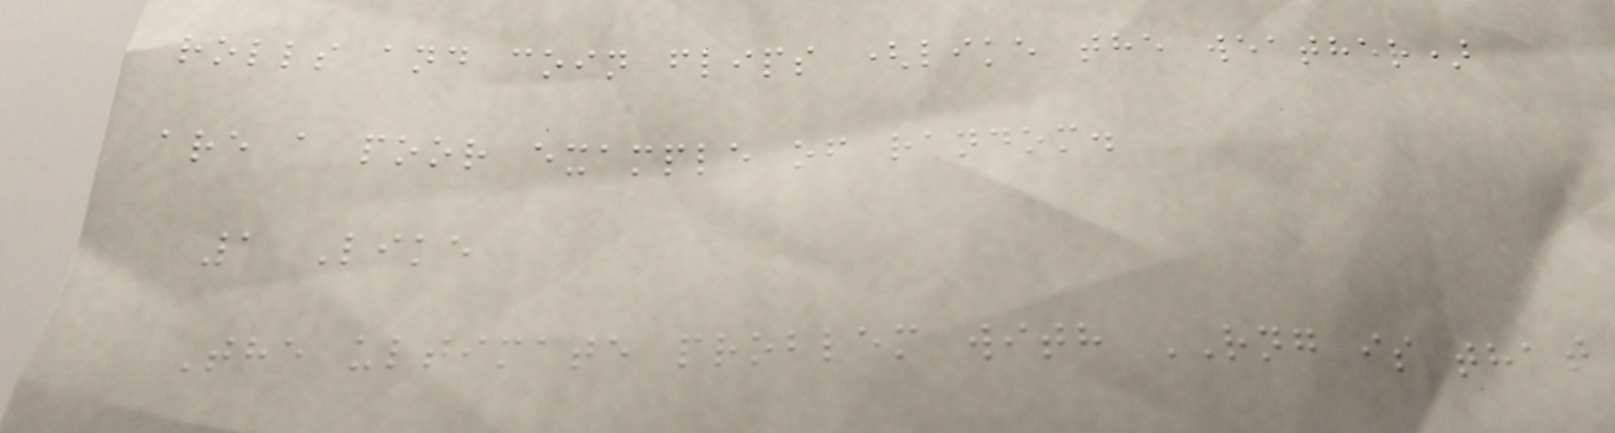rolls and coin flips (like the weather)
are a poor example of random.
1 Like
The ultimate problem with RNG is that
